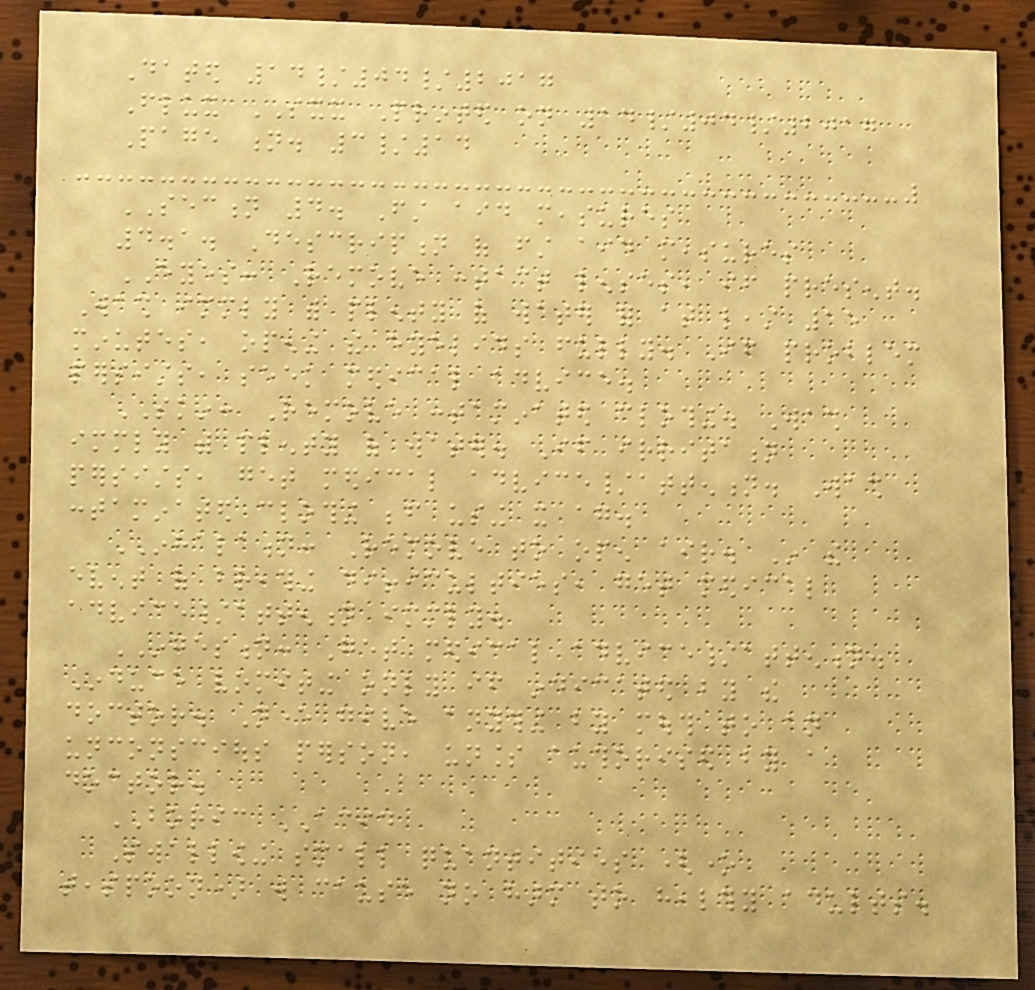Dated 14/04/2017
Flux SXX Printed on 14/04/2017
Page n. 3/14
SECTION 4. First aid measures
4.1. Description of first aid measures
EYES: Remove contact lenses, if present.
Wash immediately with plenty of water for at least 15
minutes, opening the eyelids fully. If problem
persists, seek medical advice.
SKIN: Remove contaminated clothing. Wash
immediately with plenty of water. If irritation
persists, get medical advice/attention. Wash
contaminated clothing before using it again.
INHALATION: Remove to open air. In the
event of breathing difficulties, get medical
advice/attention immediately.
INGESTION: Get medical advice/attention.
Induce vomiting only if indicated by the
doctor. Never give anything by mouth to an
unconscious person, unless authorised by a
doctor.
BORIC ACID
Swallowing small quantities (one
teaspoon) will cause no harm to healthy adults.
